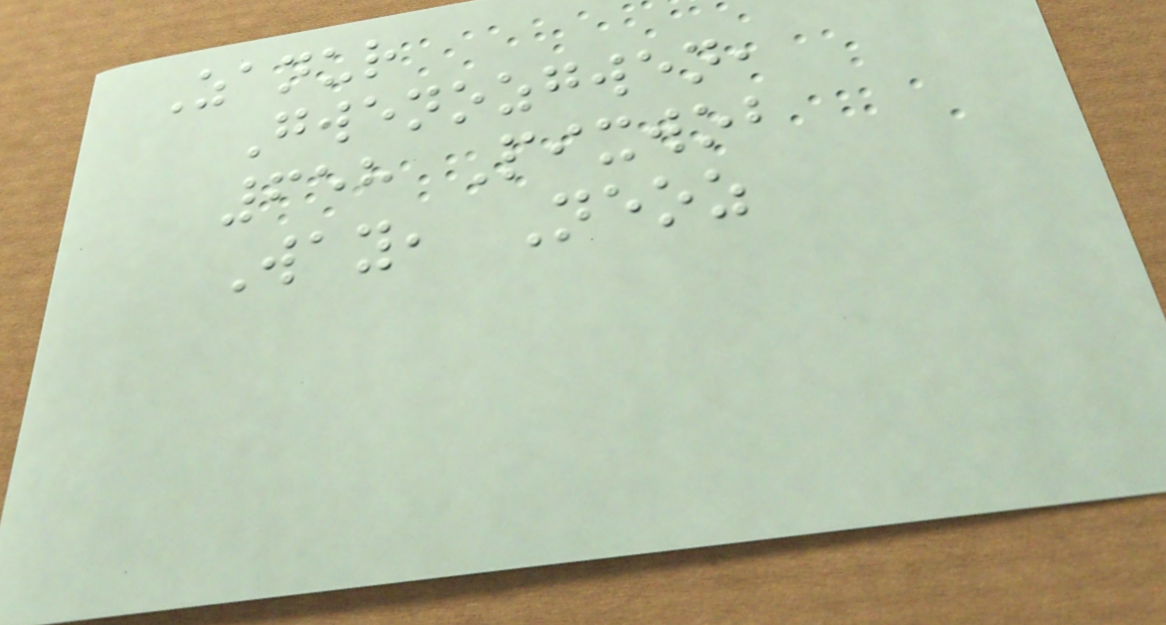Zanur
Gwenozgwen,
658 Pixwob
Way, Neoz
